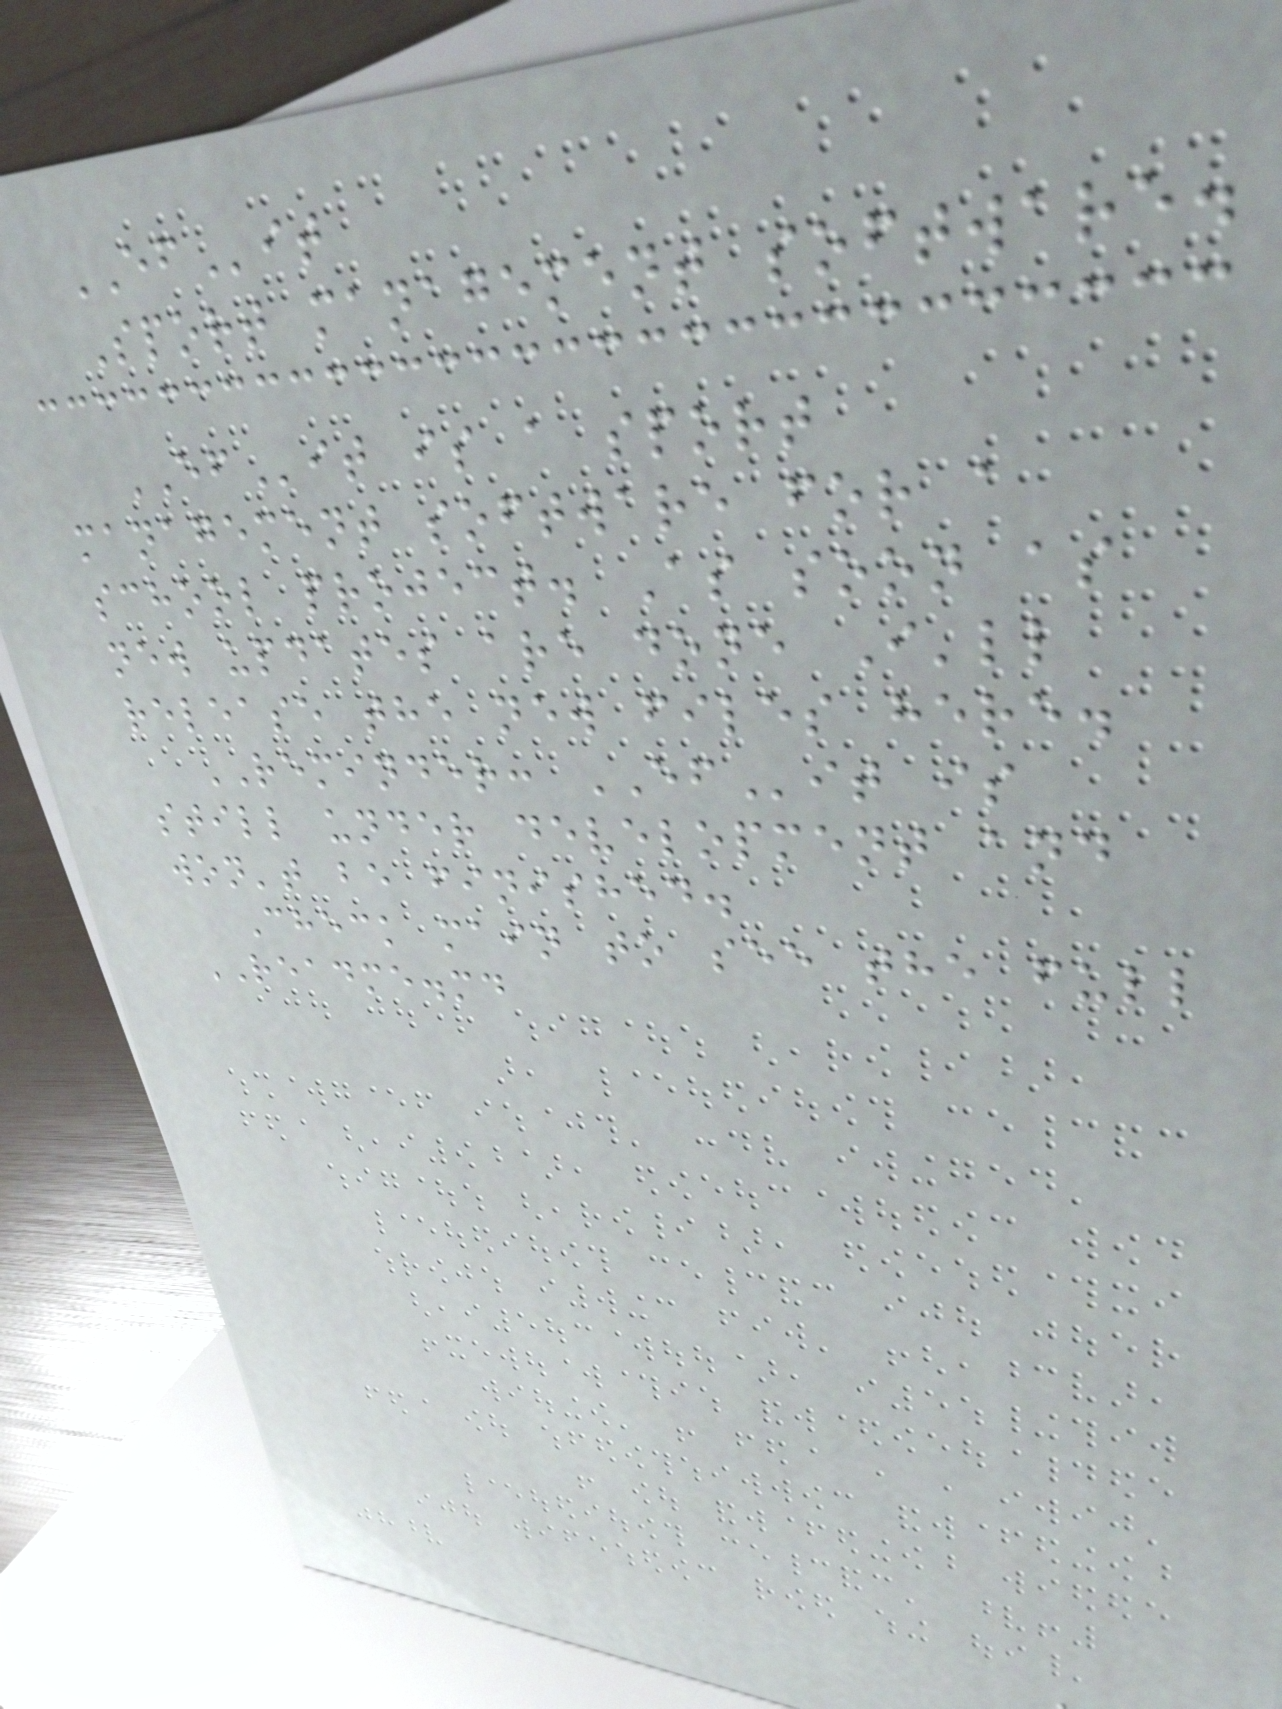EFit
Sport management software.
EFit is a sport
management software for a
school project. As soon as
new updates are done I'll
release the new files here.
REMINDER: EFit is
still under development and
won't be finished.
Check main to see the full
README.md
